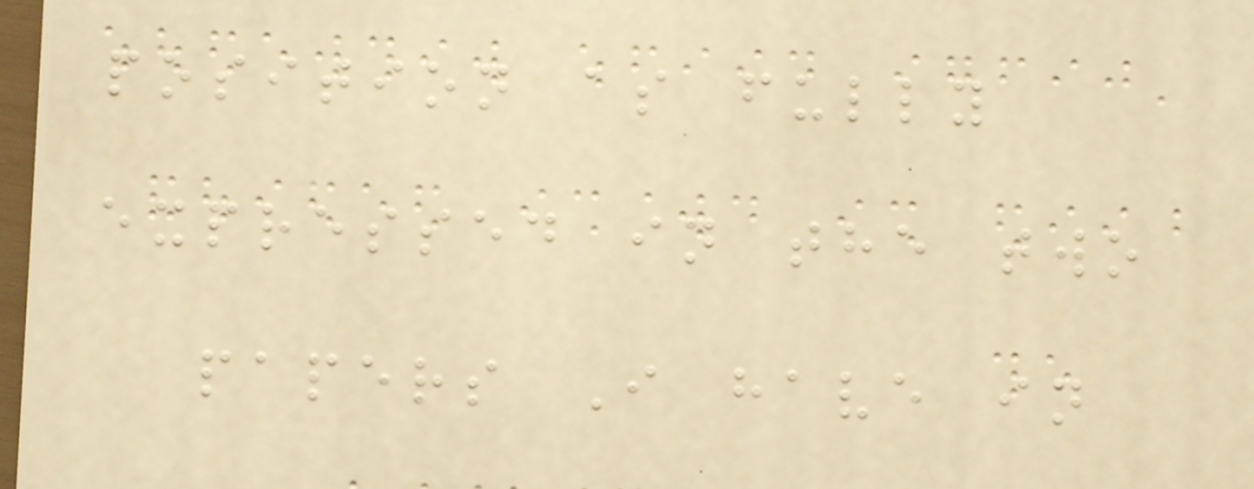position as fully
expressed in the two
papers I have in
